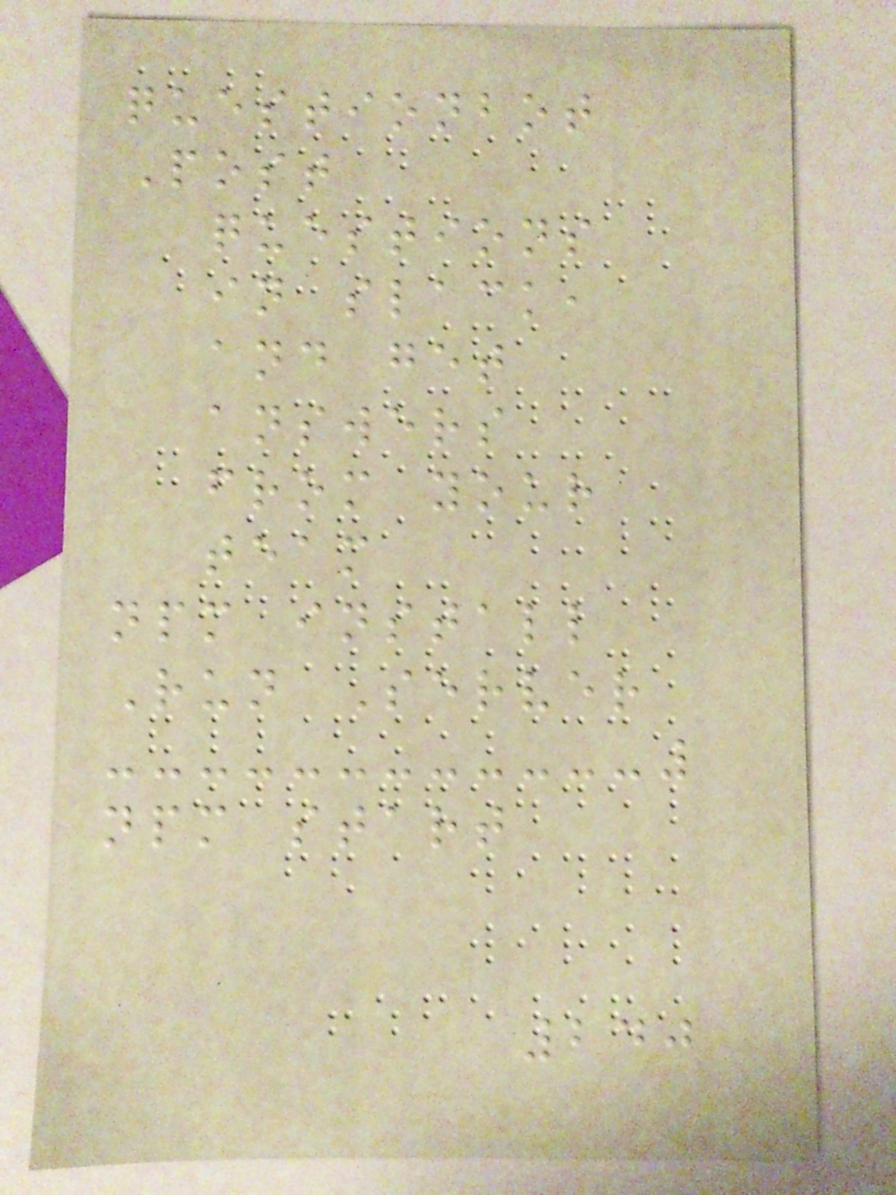questionbot
Post
questions
in slack,
and get
answers
from your
team
npm install
Run Server
npm start
240
